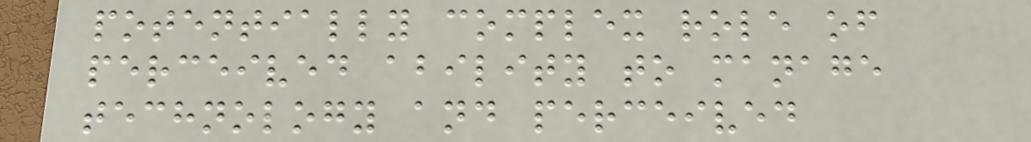potentially complex role of
perceived ability to manage
technology and perceived
